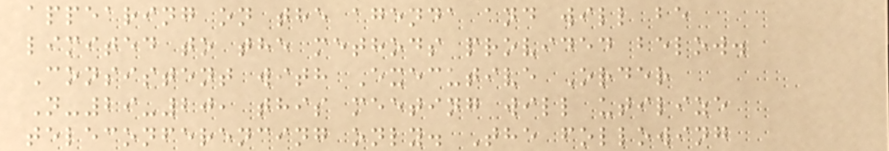appearing on the agenda and will be
limited to the methods provided below.
Consistent with Executive Order
N-29-20, this meeting will utilize
teleconferencing only. The following
